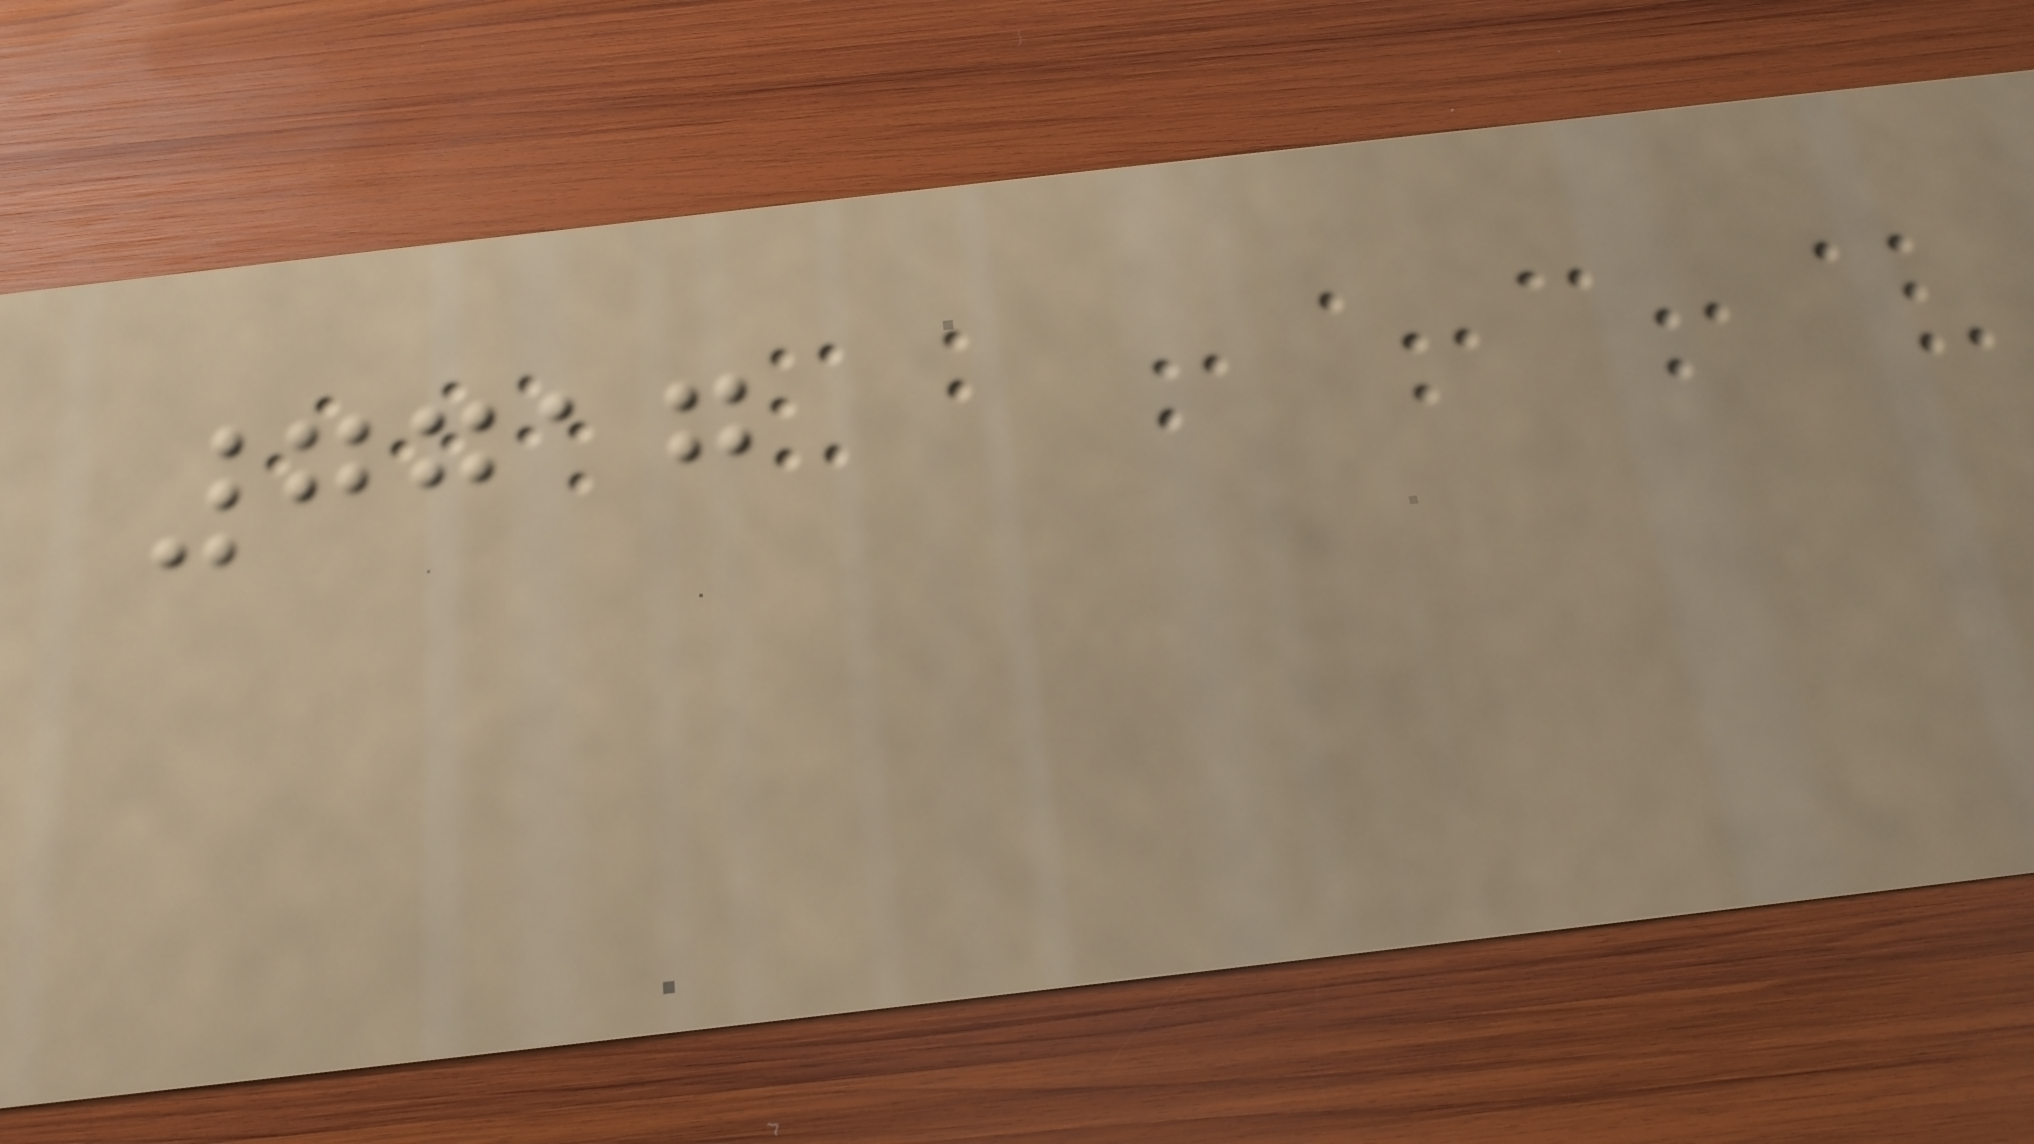7717
